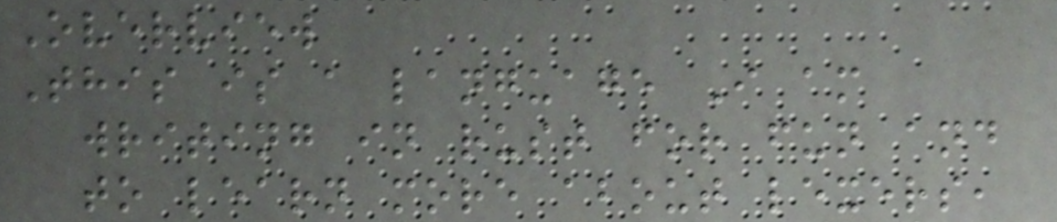Overview
This is a language I am
writing in rust for fun and
to learn more about lexers,
